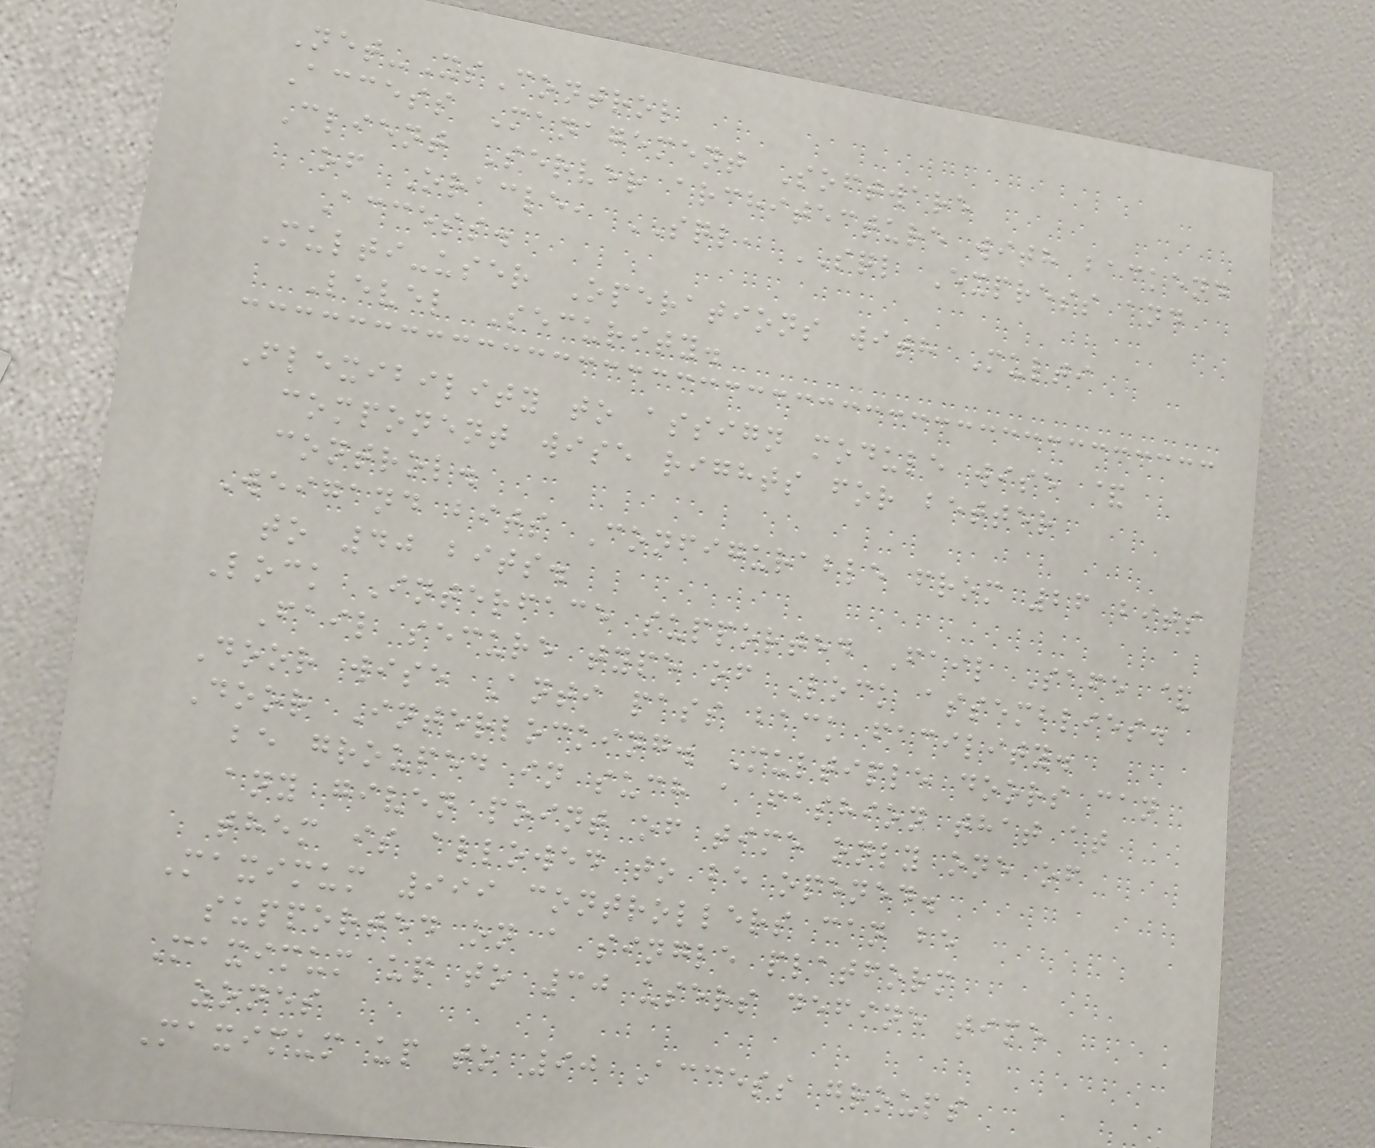Net-XsControl
Access Management Software
Client Server architecture with backend
of Oracle, SQL, SQL Express and
Access.
Multi-user Operations with Multi
Level Security.
Flexibility to assign module wise &
component wise rights for better
control.
Weigand bits Configurable from 26 bits
to 40 bits.
Lock Interface supported Fail Safe &
Fail secure type of Lock assemblies.
Door wise Anti pass back facility.
Door Interlocking. Multiple doors can
be grouped in such a fashion that at
any given point of time only one of
them is allowed to be opened.
Maximum 999 controllers can be
supported on a single platform
Maximum up to 30 users define time
zones
Maximum up to 90 Access groups
